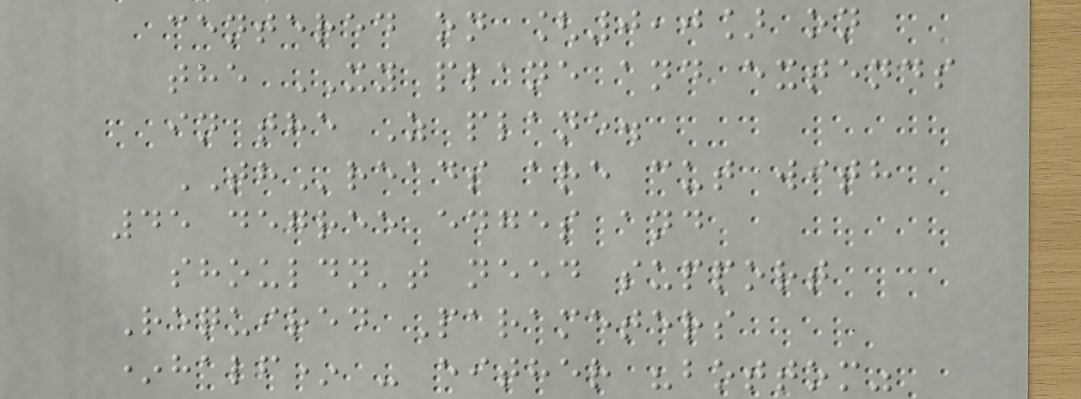centered on [0,0] on
the XY plane and extends
in the Z plane.
THreads are cut with
45 degree edges and
shouldn't need support
Required Parameters
*half* - either "bottom"
